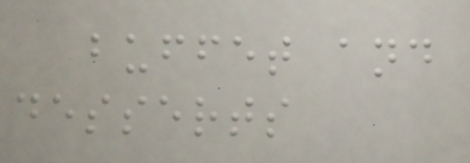buffet and
desserts
